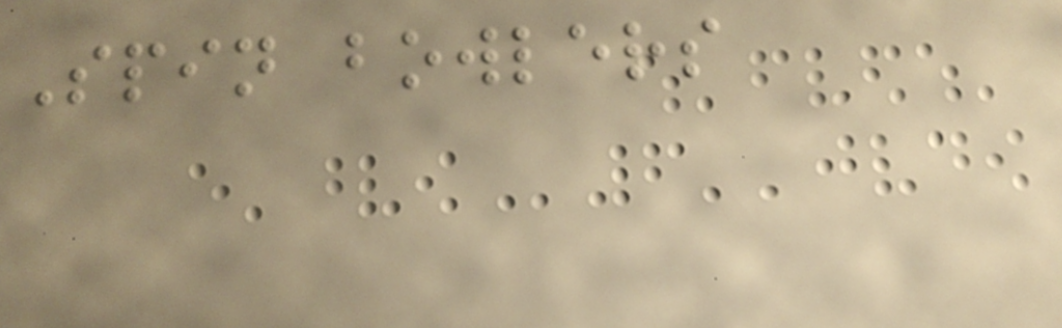Spin bowlers
